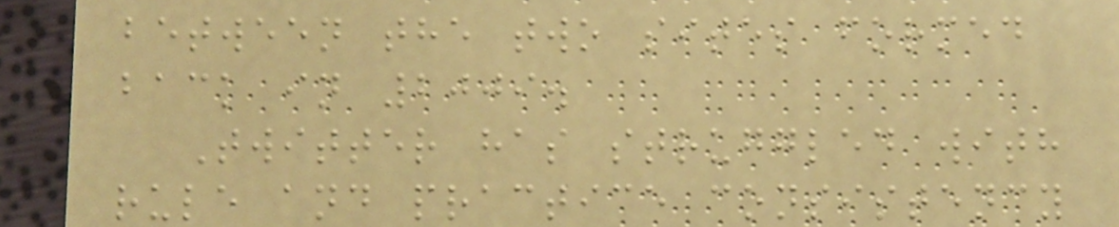between the two sites formed
back in 2009.
Twitter has struggled with
rule and practice consistency
